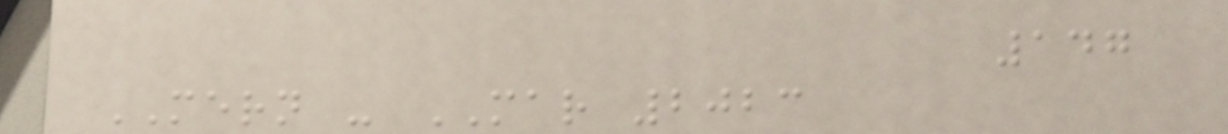147
MERN - MAR 2023
